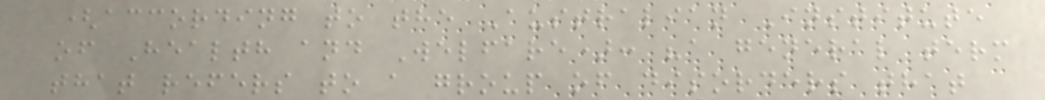(according to the Australian Institute
of Health and Welfare): "a general term
that refers to a group of disorders that
